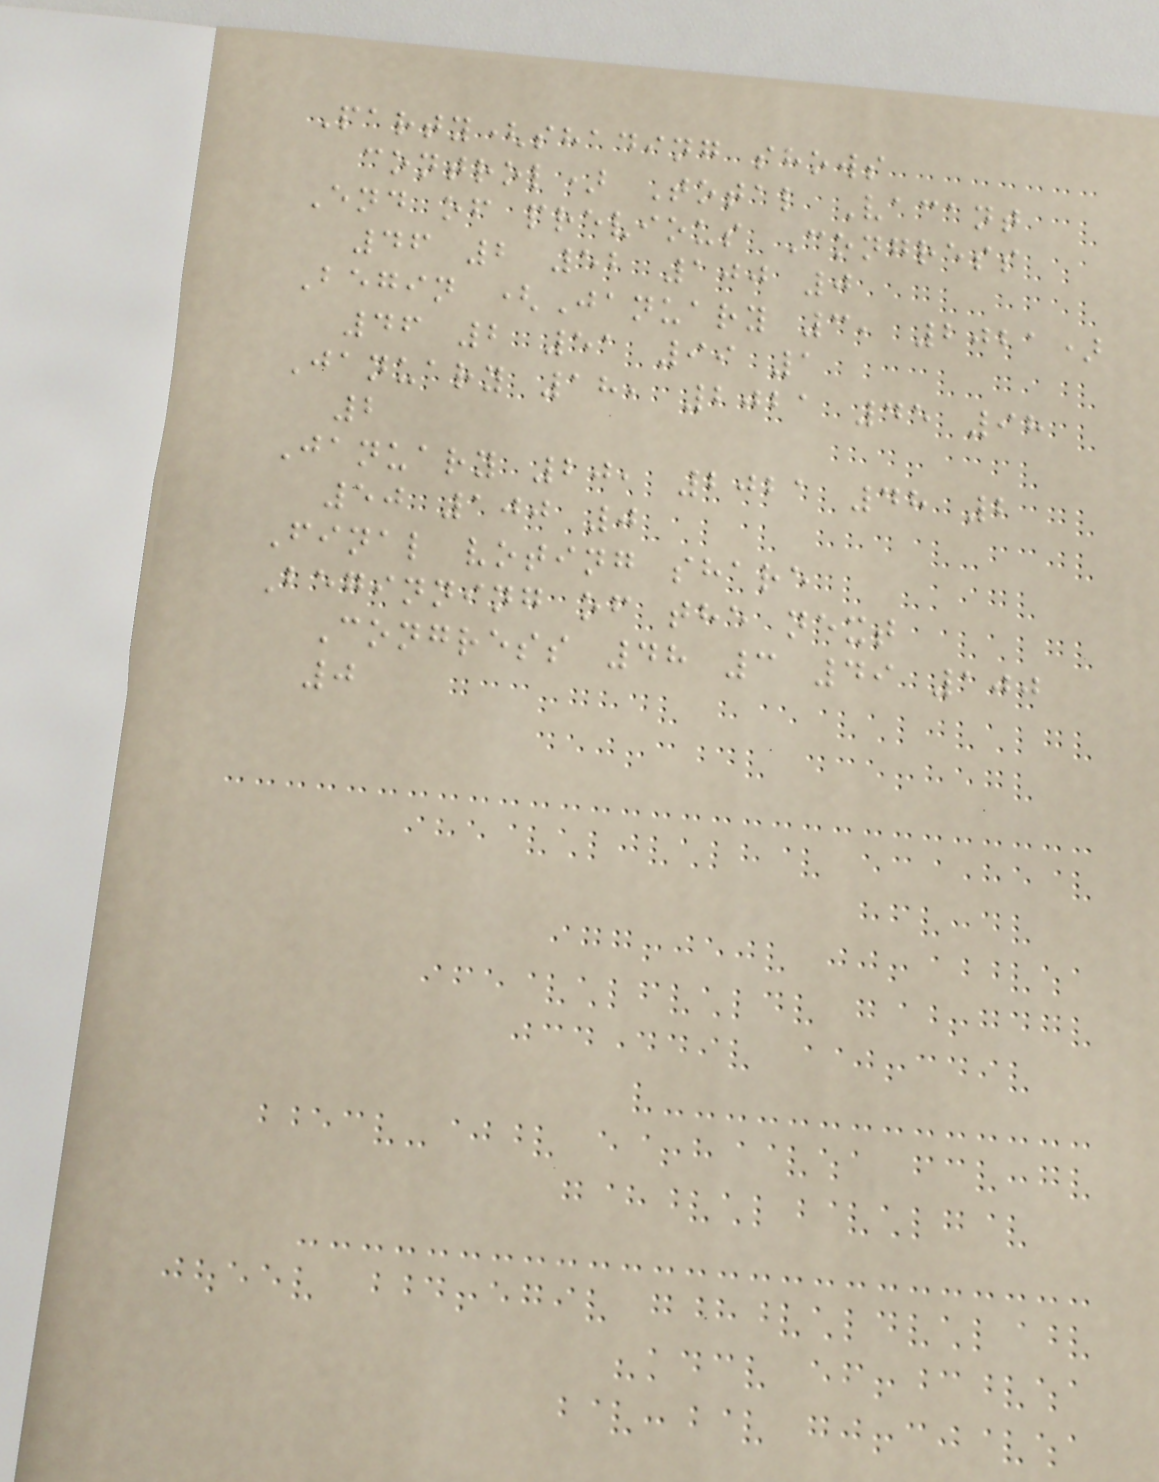Party(shading shows
control) Total Vacant
End of previous Congress
46 2 52 100 0
Begin (January 3, 2021)
46 2 51 99 1
January 18, 2021 45 98
2
January 20, 2021 48 2
50 100 0
Final voting share
Beginning of the next
Congress 48 3 49 100
0
